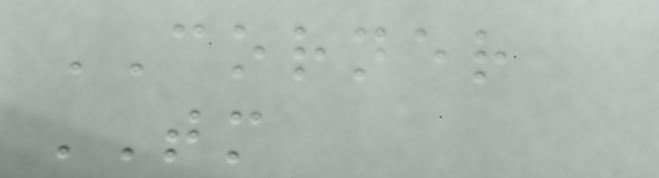CORNER
TM
